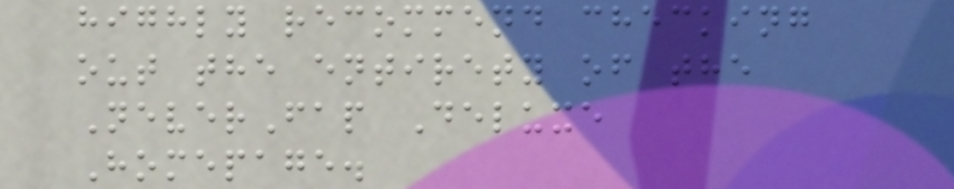highly recommend checking
out the entirety of the
NeverFap Deluxe
Homepage.
